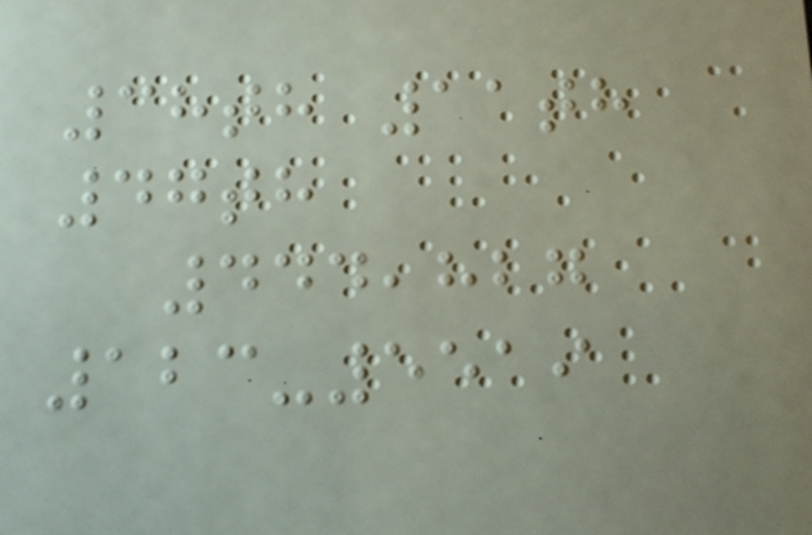38th 11th
47th
444,827
123-5519
